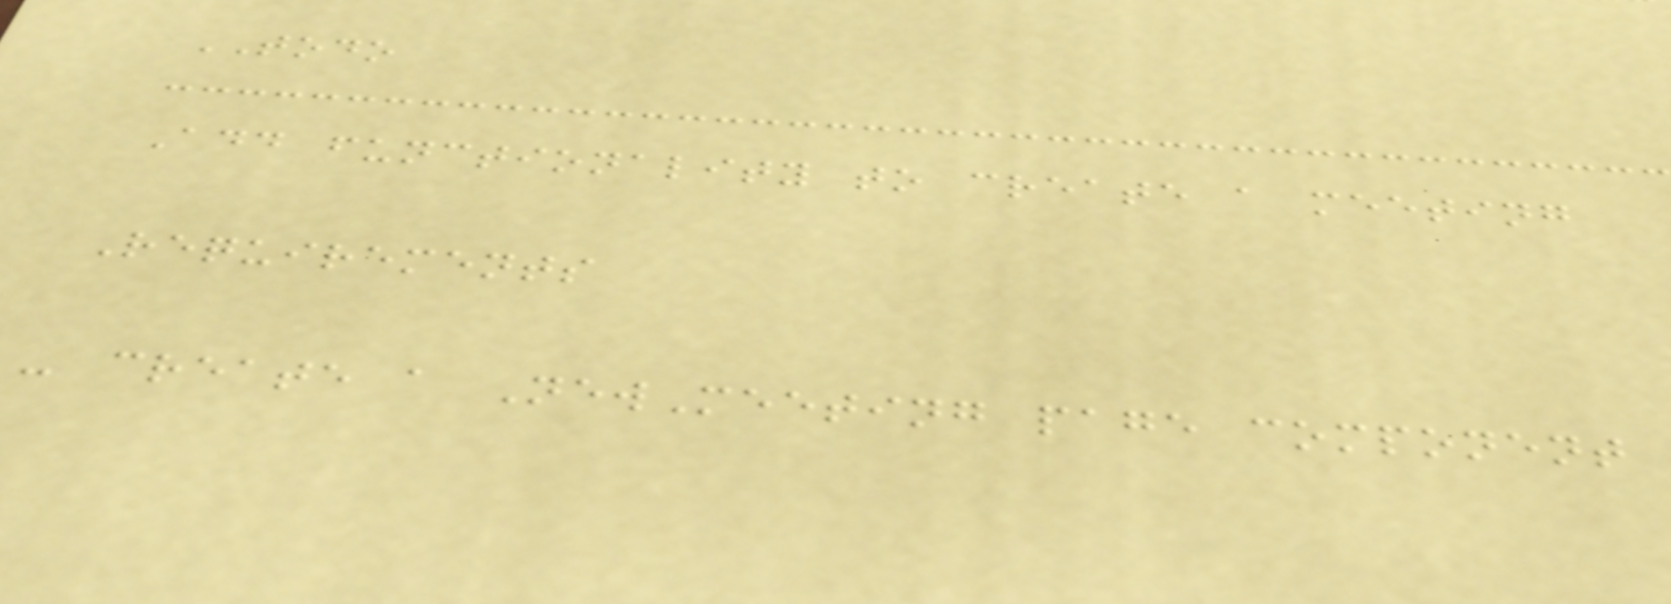TODO
Add functionality to create a meeting
Requirements
- create a NewMeeting page component
